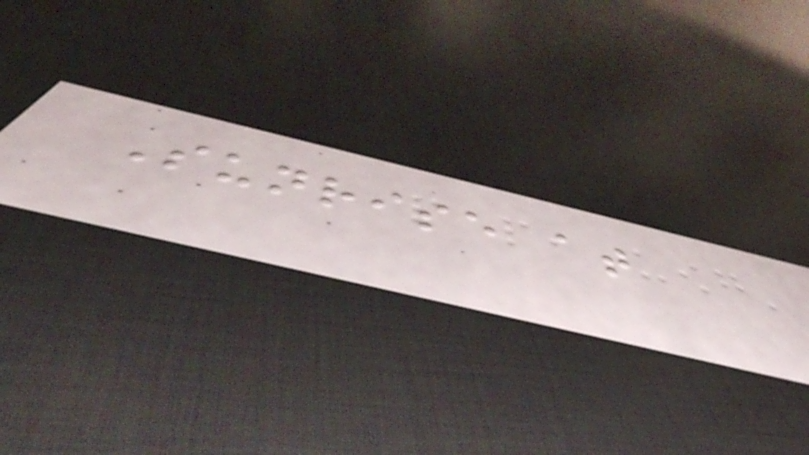Sunrise at
